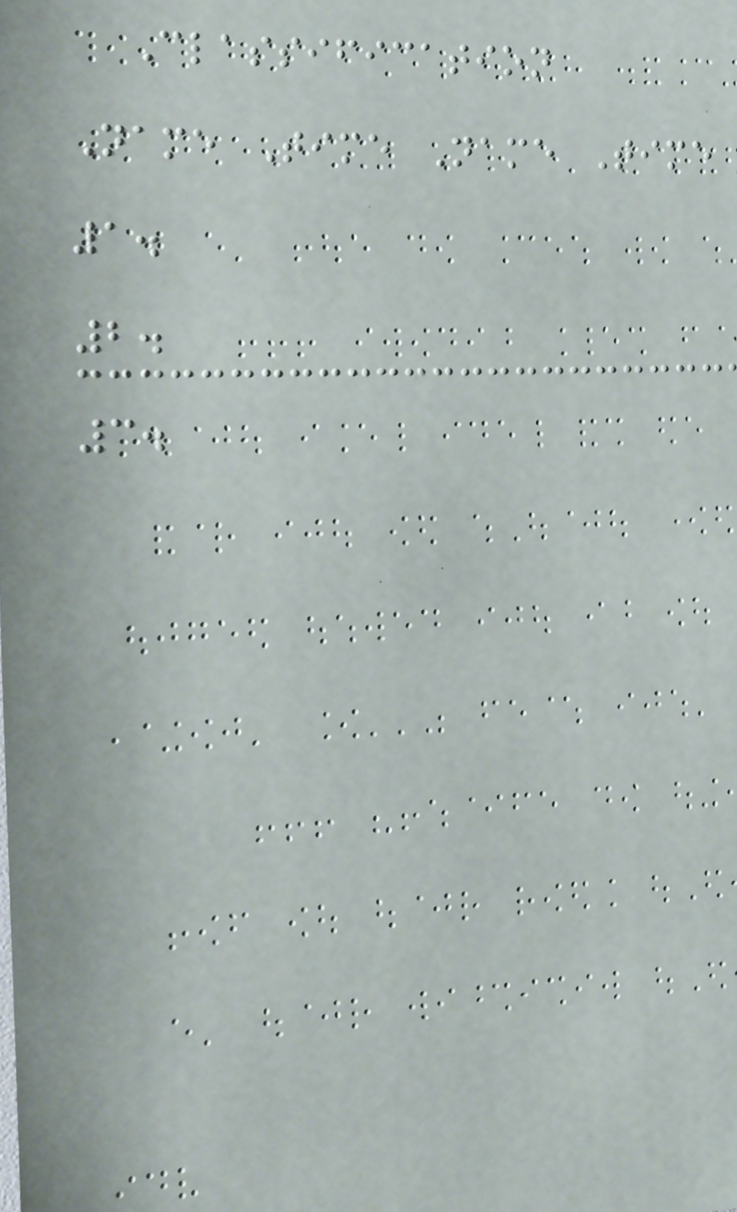Classification
Name Time Name Time
1.
2.
3.
